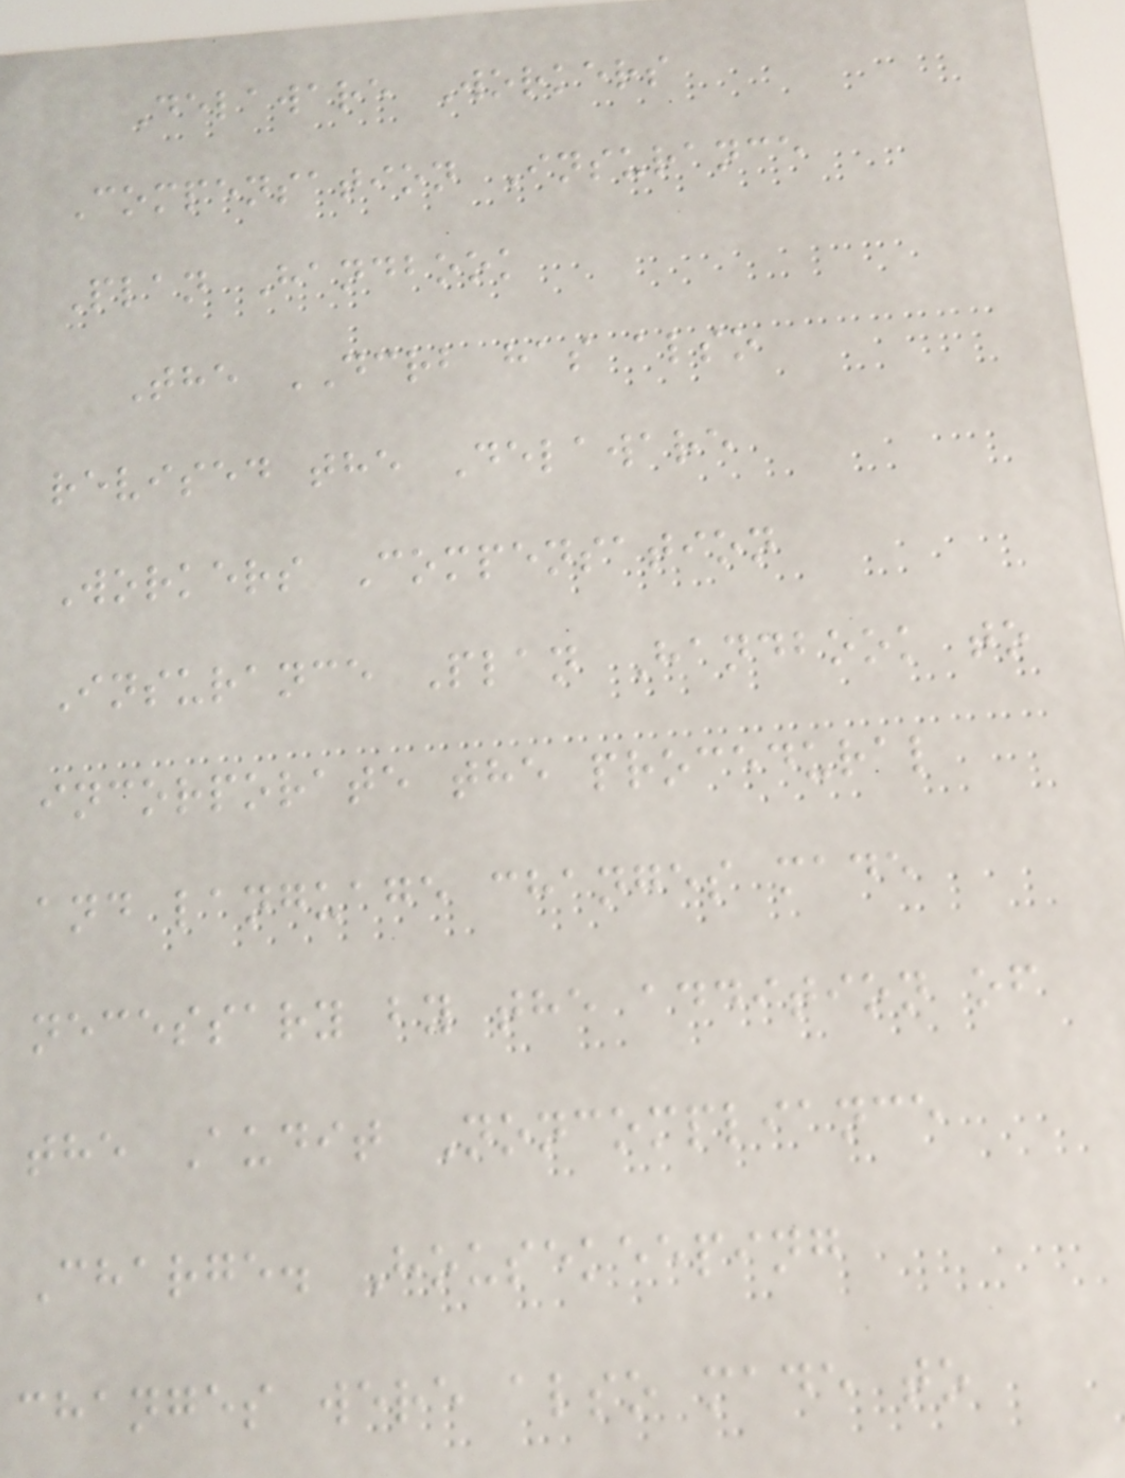Delaware Workers
Compensation Insurance
Plan Handbook
The DCRB has also
revised the Delaware
Workers Compensation
Insurance Plan Handbook to
incorporate the procedural
and language changes made
necessary by the addition of
the Audit Noncompliance
Charge. Housekeeping
changes were also made to
